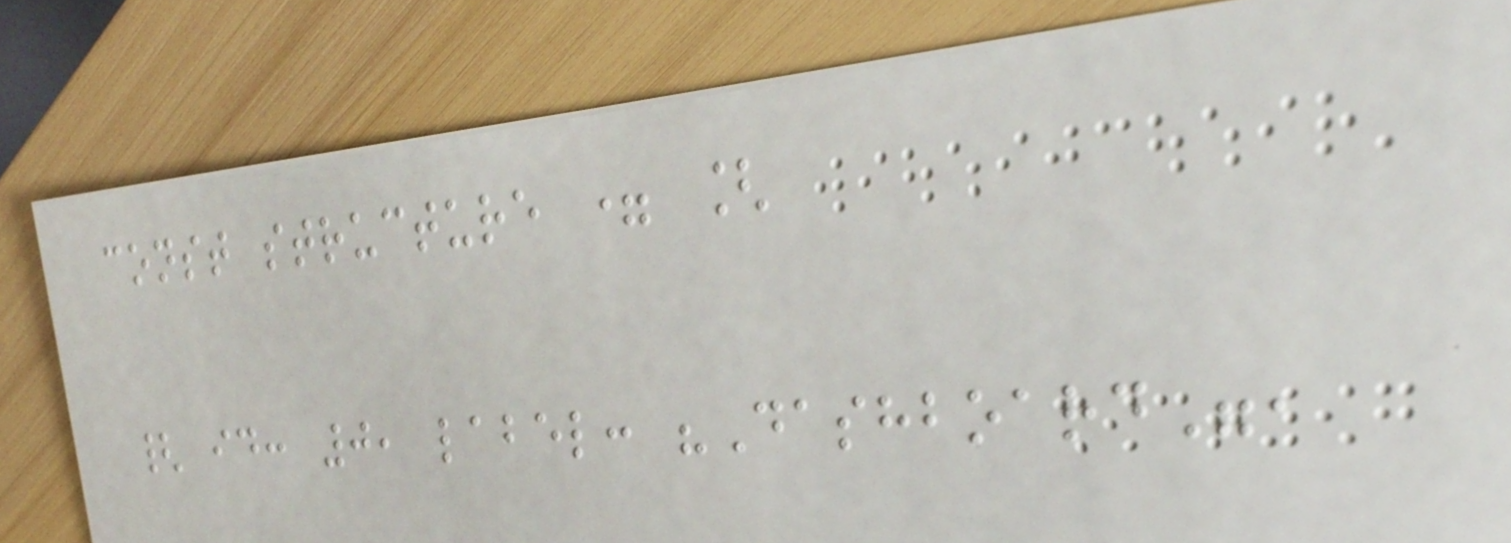const structure = [
{ id: 0, label: "Dashboard",
